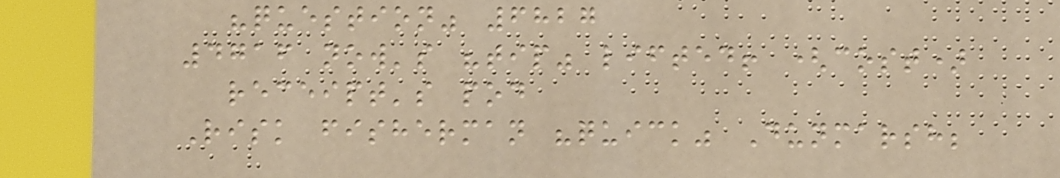"question" 6827
4716 now's "tip" lifted! (cost)
receipt's pod
Risk fisherman "quick" Dunmarsh;
